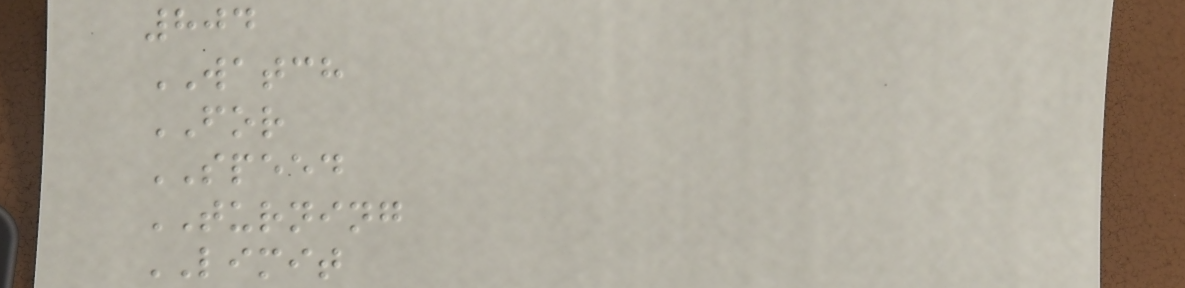804
WATCH
FOR
SPEED
TURNING
LIMIT
